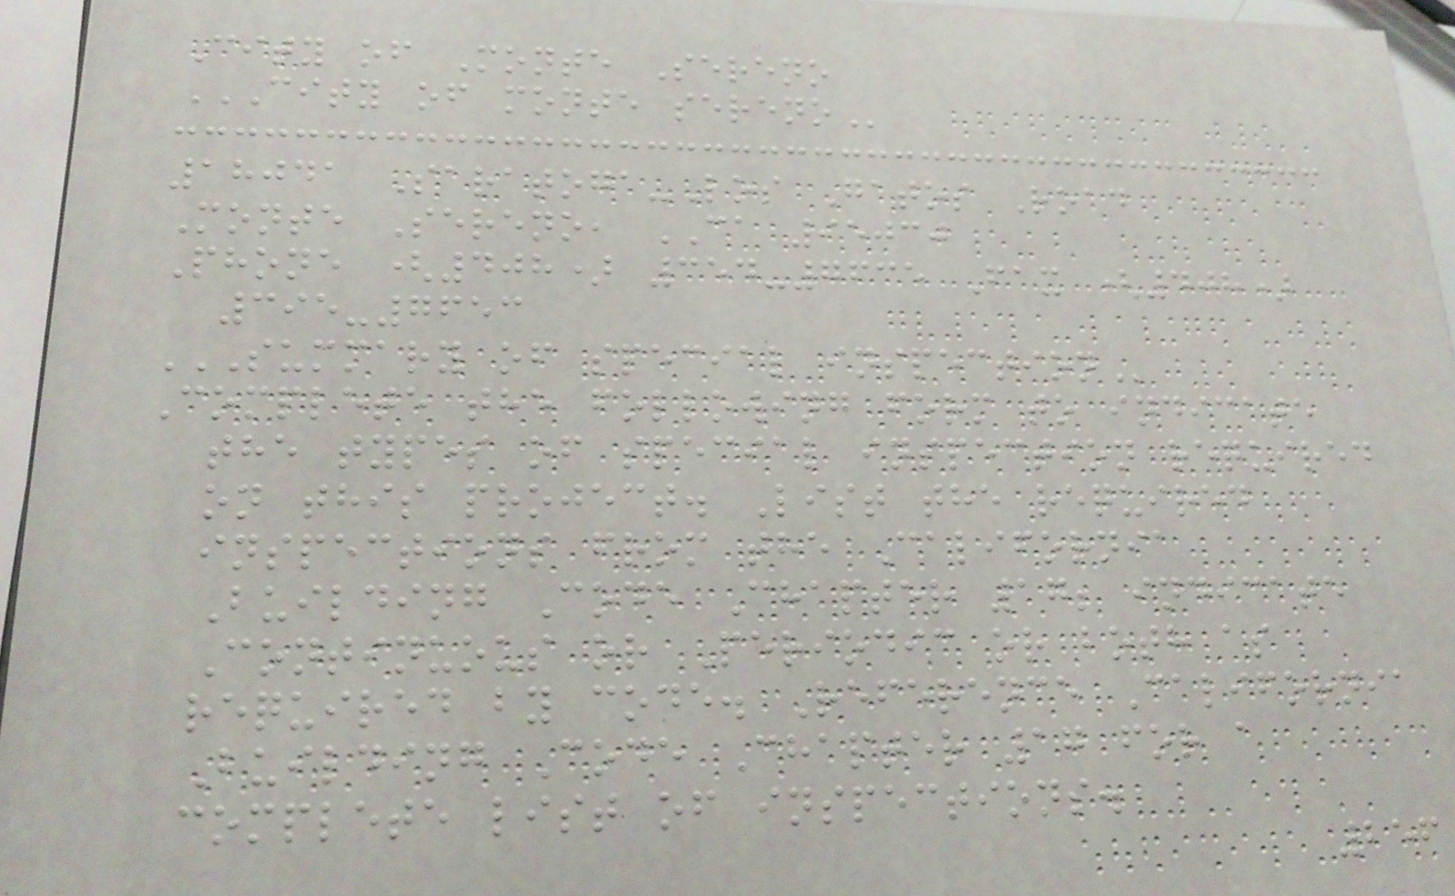City of Monte Sereno
CITY OF MONTE SERENO
18041 Saratoga-Los Gatos Road
Monte Sereno, CA 95030
Phone (408) 354-7635 Fax (408)
395-7653
SUMMARY OF SPECIAL INSPECTION
Complete the following form to indicate
the types of special inspection required
on this project. List the required
inspections from the California
Building Code Chapter 17; indicate
Continuous or Periodic or both as
required by code. Reference California
Building Code Chapter 17 for a
complete list of inspections.
256
